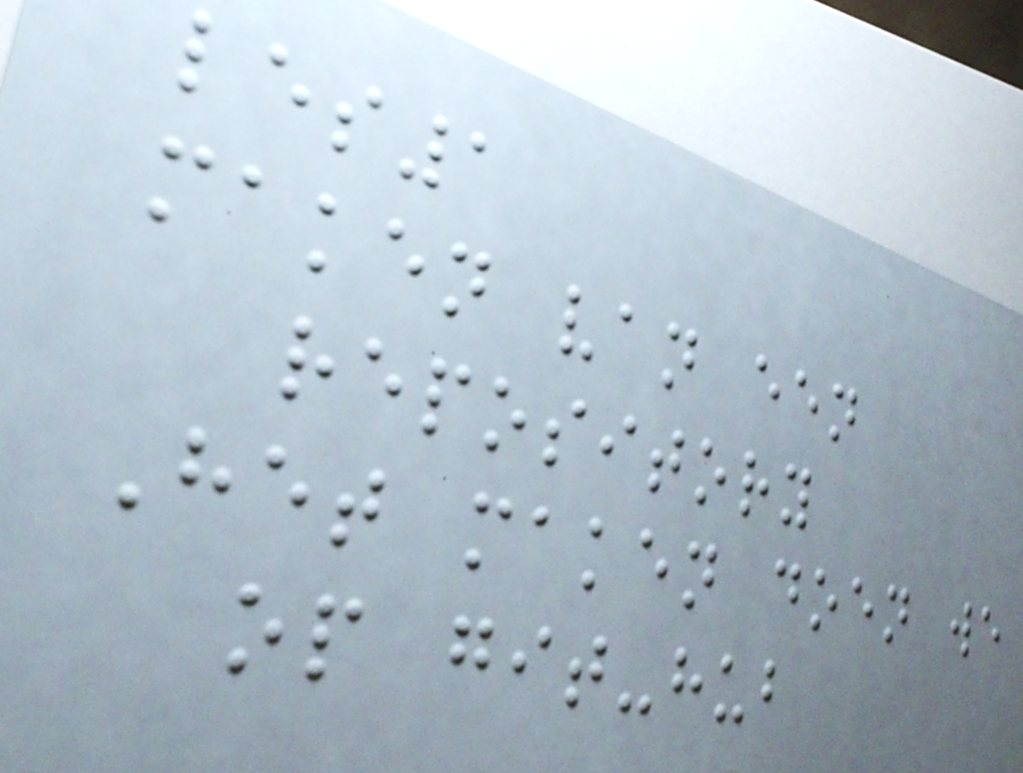les1
maken van een
repository
Het maken doen we
op git-hub
